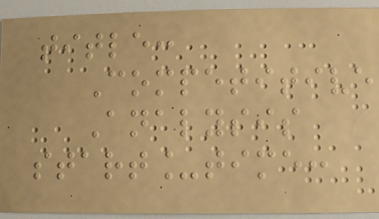title:
Competitive
Analysis
start_time:
